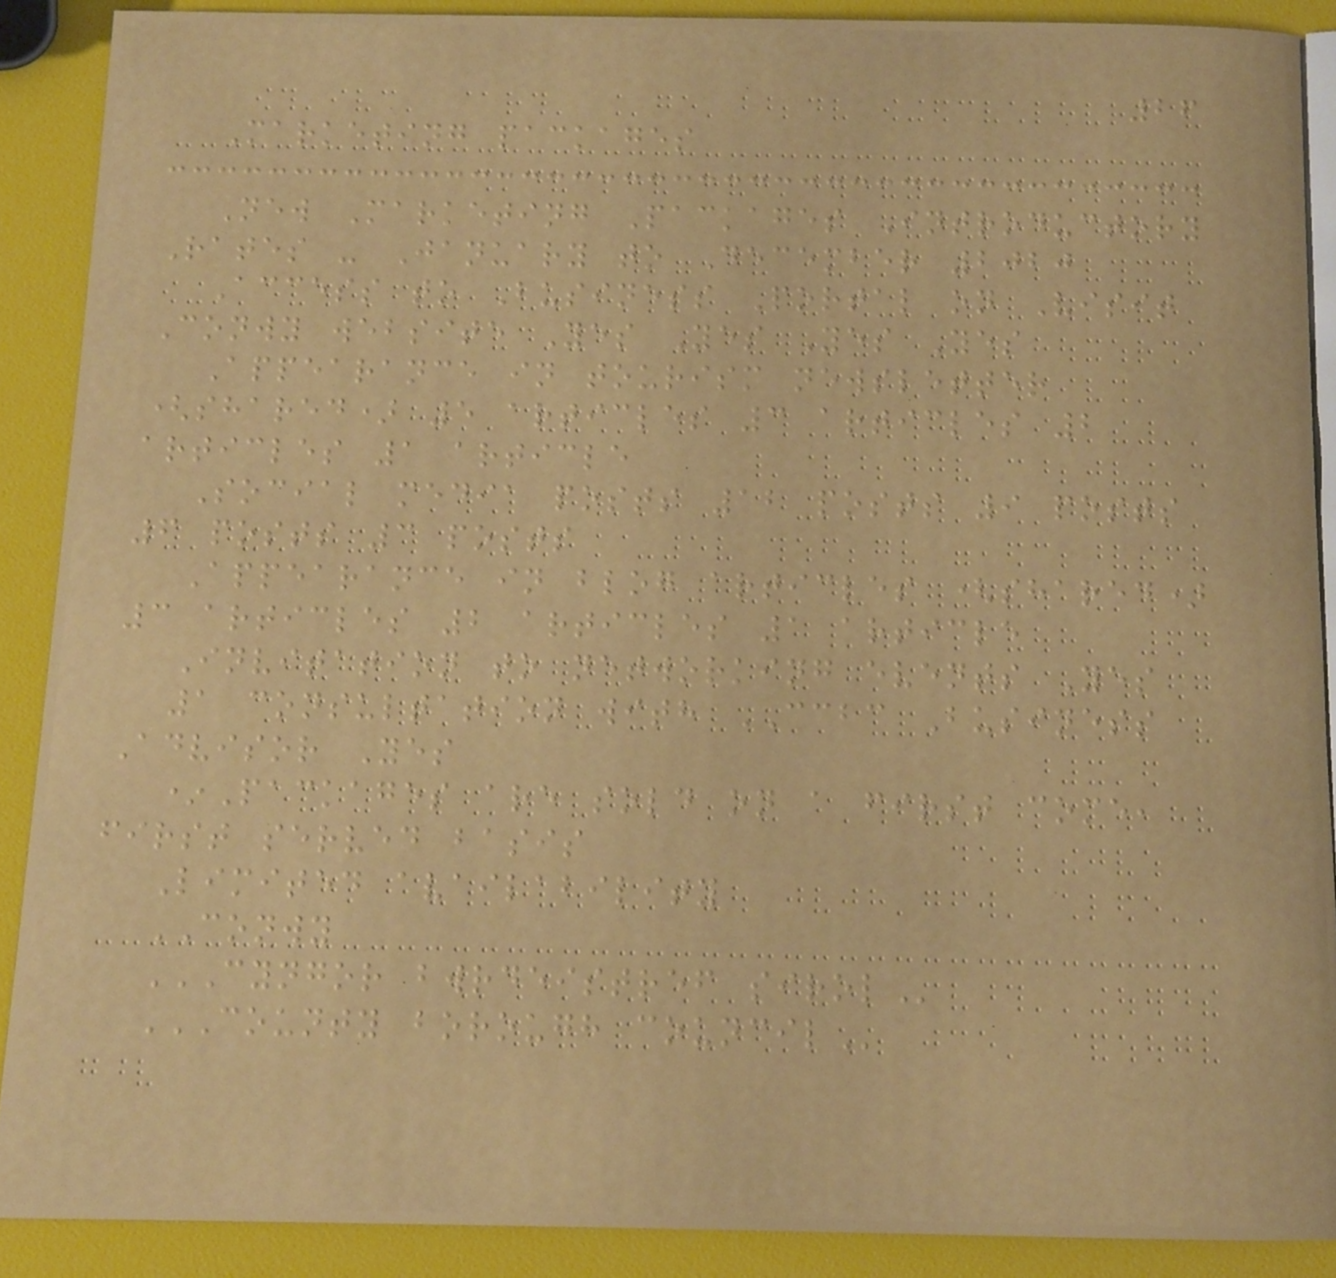26
Marketing packages
New Marketing Packages Introductory
Rates - January to December 2020
Access to Business Portal on Visit
Conwy website Yes Yes Yes Yes
Appearance in tourism newsletter
(shared) 5 articles 3 articles 2
articles 1 article
Social media posts 12 posts 9 posts
6 posts 3 posts
Appearance in blog articles (shared)
3 articles 2 articles 1 article
Invitation to networking events Yes
1 consultation with CCBC Business
Advisor Yes
*Packages are sold on a first come,
first served basis
Limited availability
CONWY
CYNGOR BWRDEISTREF SIROL
COUNTY BOROUGH COUNCIL
